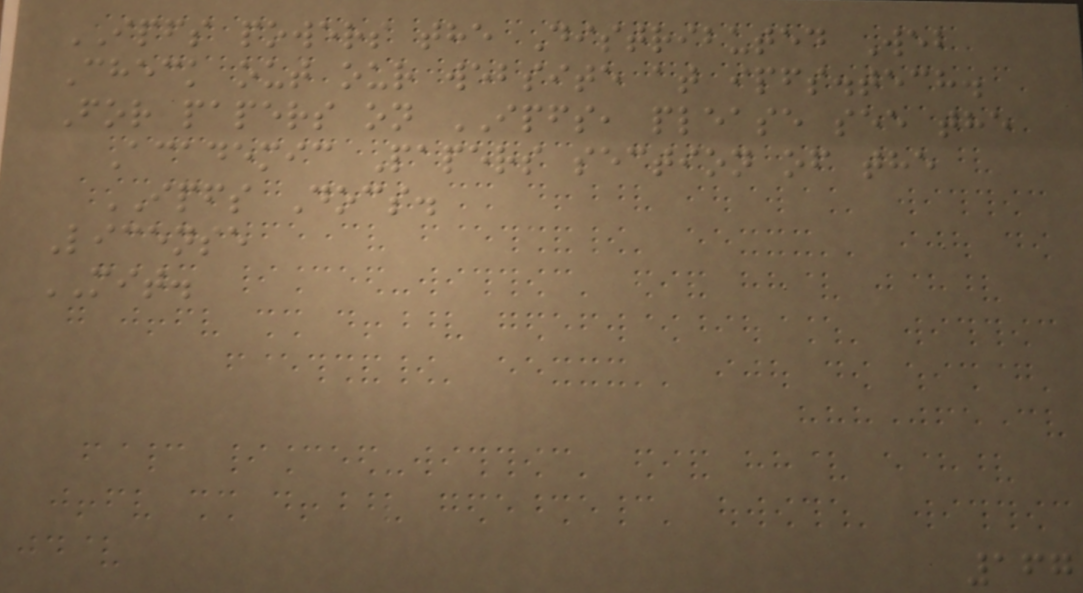IPFS powers the Distributed Web
Check out our website at ipfs.tech.
For papers on IPFS, please see the
Academic Papers section of the
IPFS Docs.
License
MIT.
167
